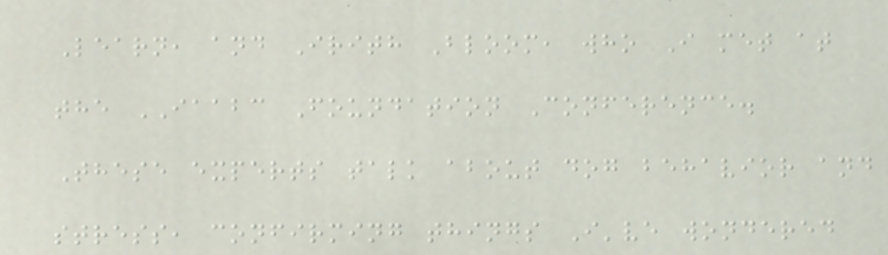Learn, and Irith Bloom, who I met at
the IAABC Foundation Conference.
These experts talk about dog behavior and
stress, confirming things I've wondered
